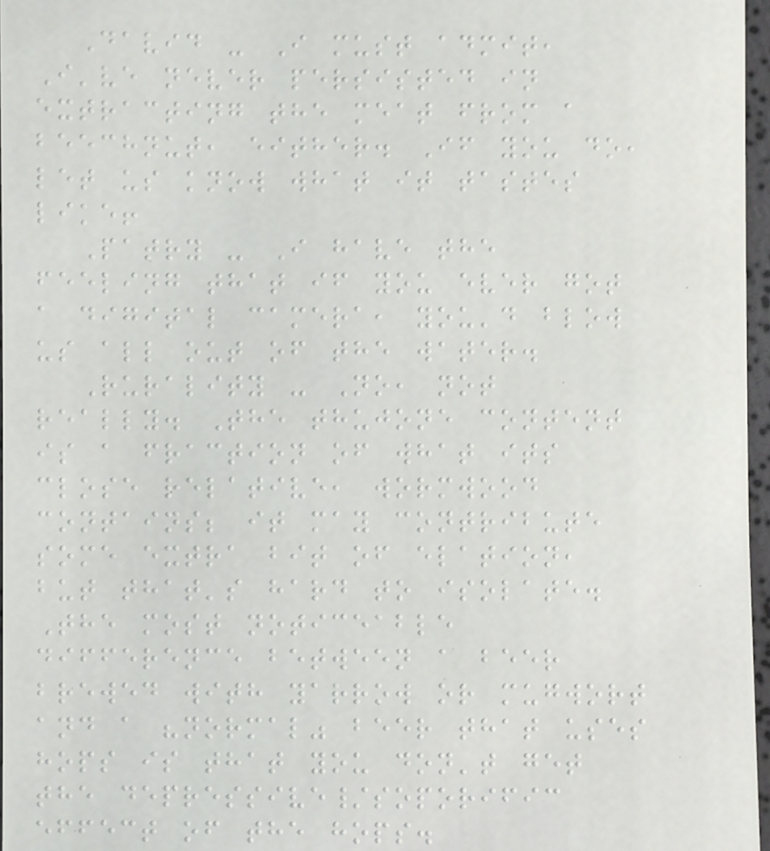David - I must admit,
I've never persisted in
extracting the meat from a
beechnut, either. If you do,
let us know what it tastes
like!
Patry - I have the
feeling that if you ever got
a digital camera, you'd blow
us all out of the water.
Rurality - No, not
really. The thujone content
is a fraction of what its
close relative, wormwood
contains; it may contribute
some extra bit of elation,
but that's hard to isolate.
The most noticeable
difference between a beer
brewed with yarrow or mugwort
and a "normal" beer that uses
hops is that you don't get
the depressive/soporific
effect of the hops.
